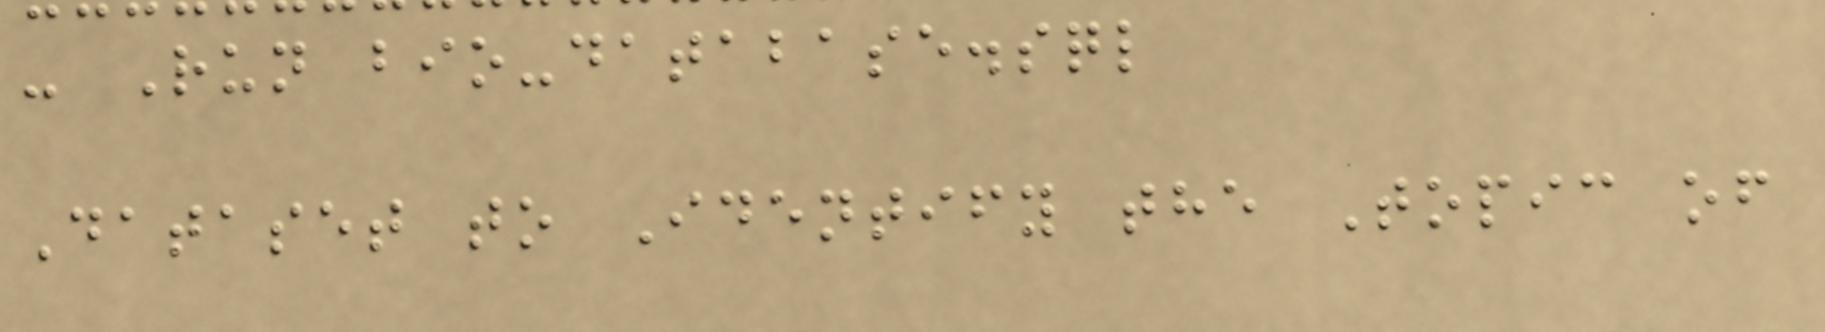- Run bio-database.sql
Dataset to Identify the Topic of
